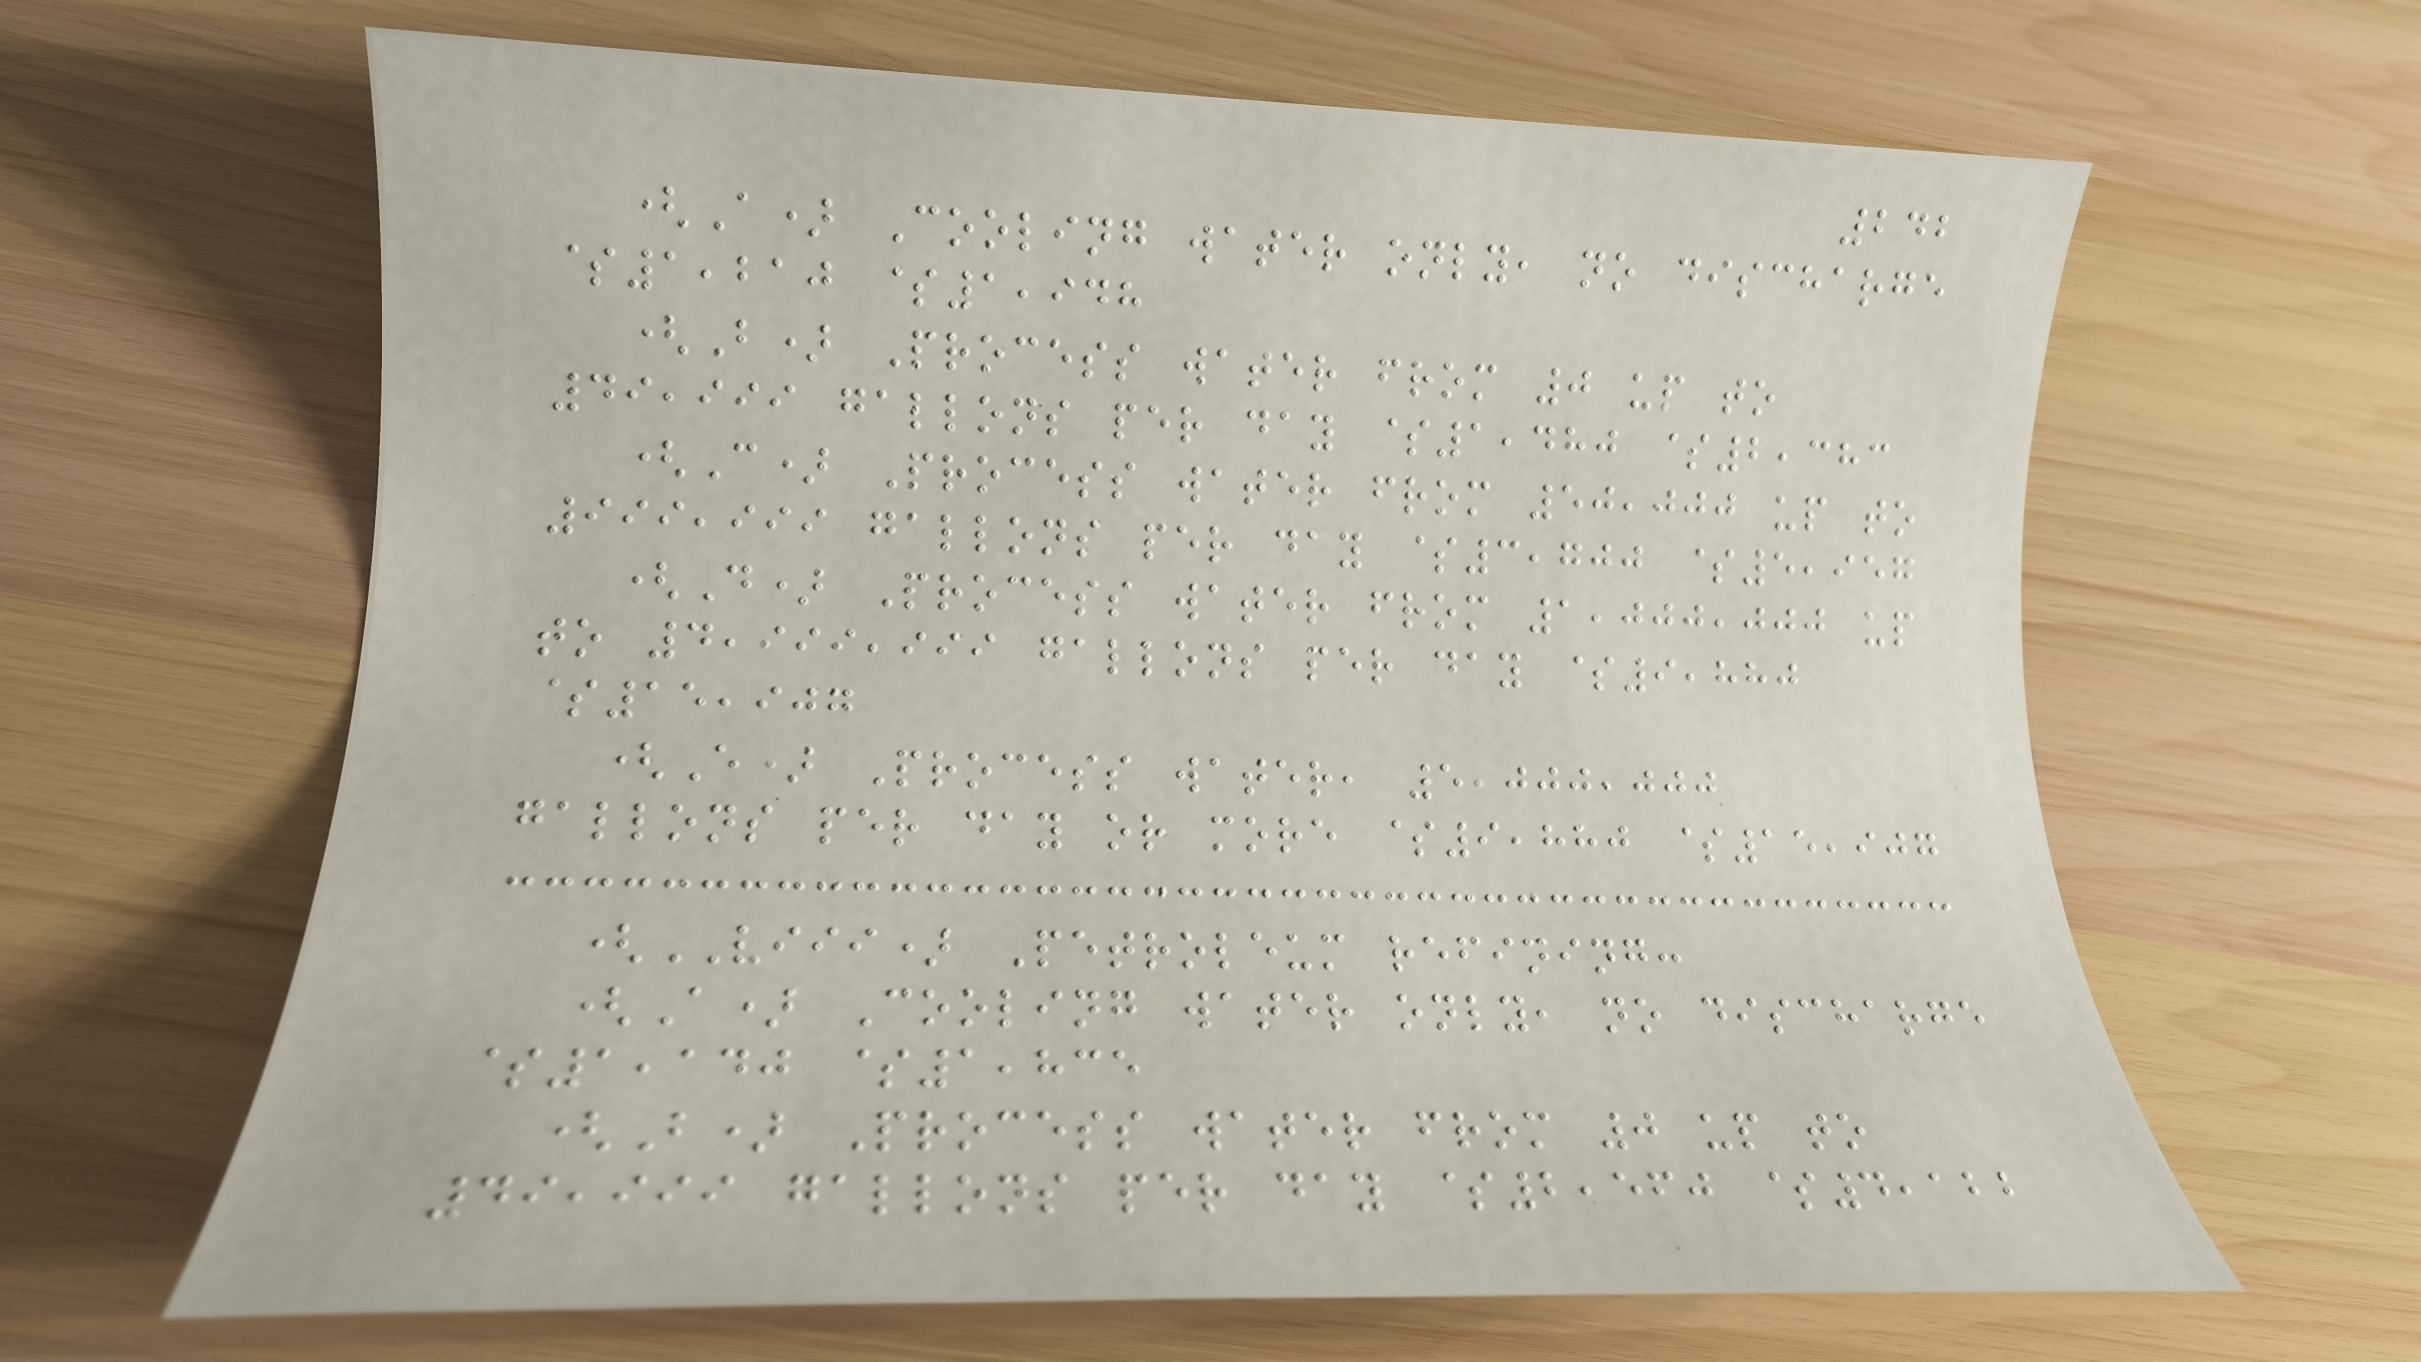242
(A) Cooling water only, no discharge
$1,210 $1,948
(B) Process water from 0 up to
49,999 gallons per day $1,480 $2,383
(C) Process water from 50,000 up to
999,999 gallons per day $3,700 $5,957
(D) Process water from 1,000,000 up
to 4,999,999 gallons per day $9,880
$15,907
(E) Process water, 5,000,000
gallons per day or more $9,880 $15,907
(VIII) Petroleum refining:
(A) Cooling water only, no discharge
$1,140 $1,835
(B) Process water from 0 up to
49,999 gallons per day $2,560 $4,122
